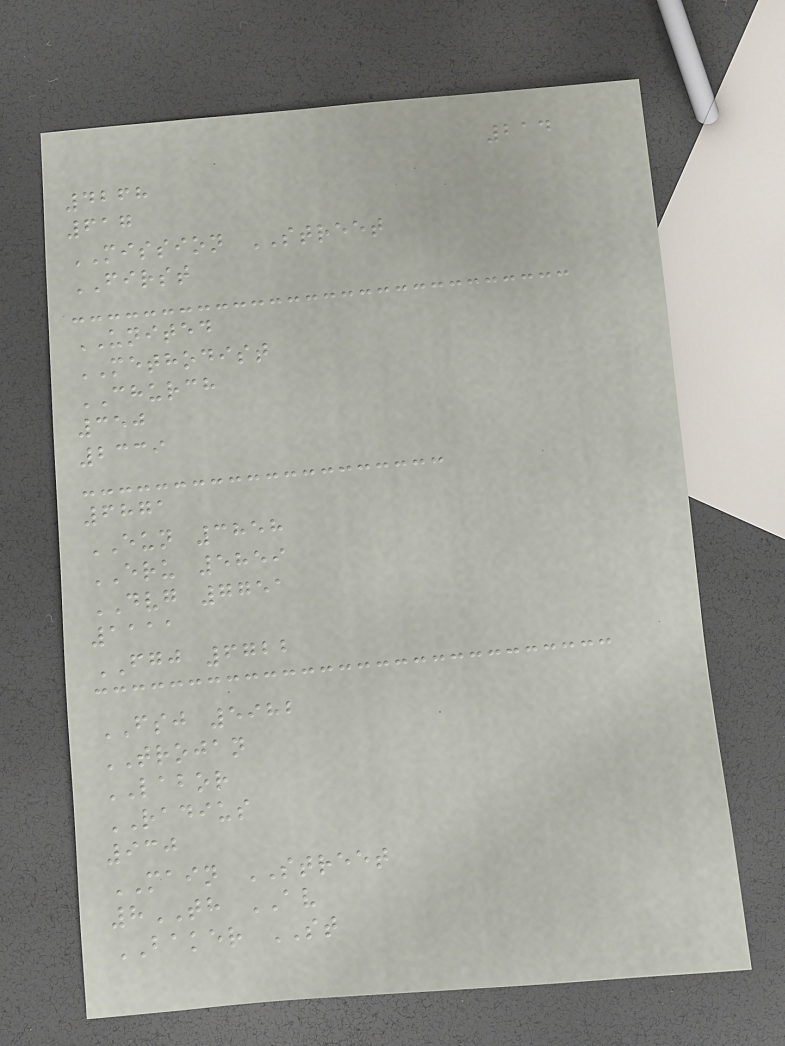214
4268
617
MISSION STREET
FIRST
UNITED
METHODIST
CHURCH
350
2339
6871
EUN 3858
ERU 5859
DVG 7751
1111
FGJ 6722
FSJ 5982
TROJAN
LABOR
RADIUS
930
MAIN STREET
8TH AV
BAKER ST
